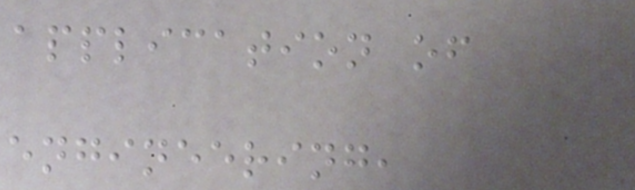application of
engineering,
